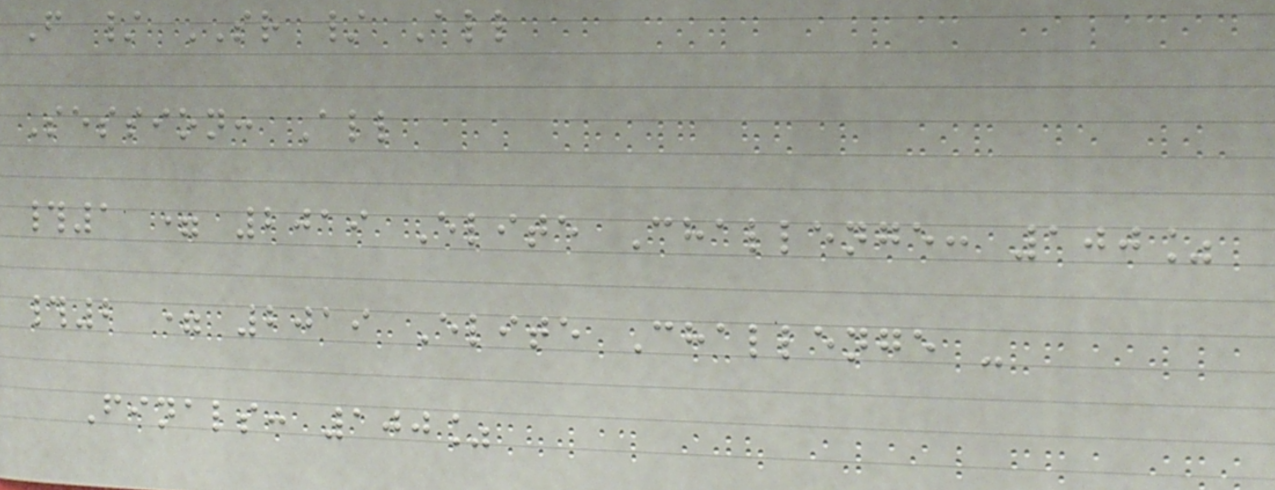F / SR / All
Session: All
#1 = 2019 Elite Challenge: 100%
#2 = 2019 Elite Challenge -
Finals: 100%
